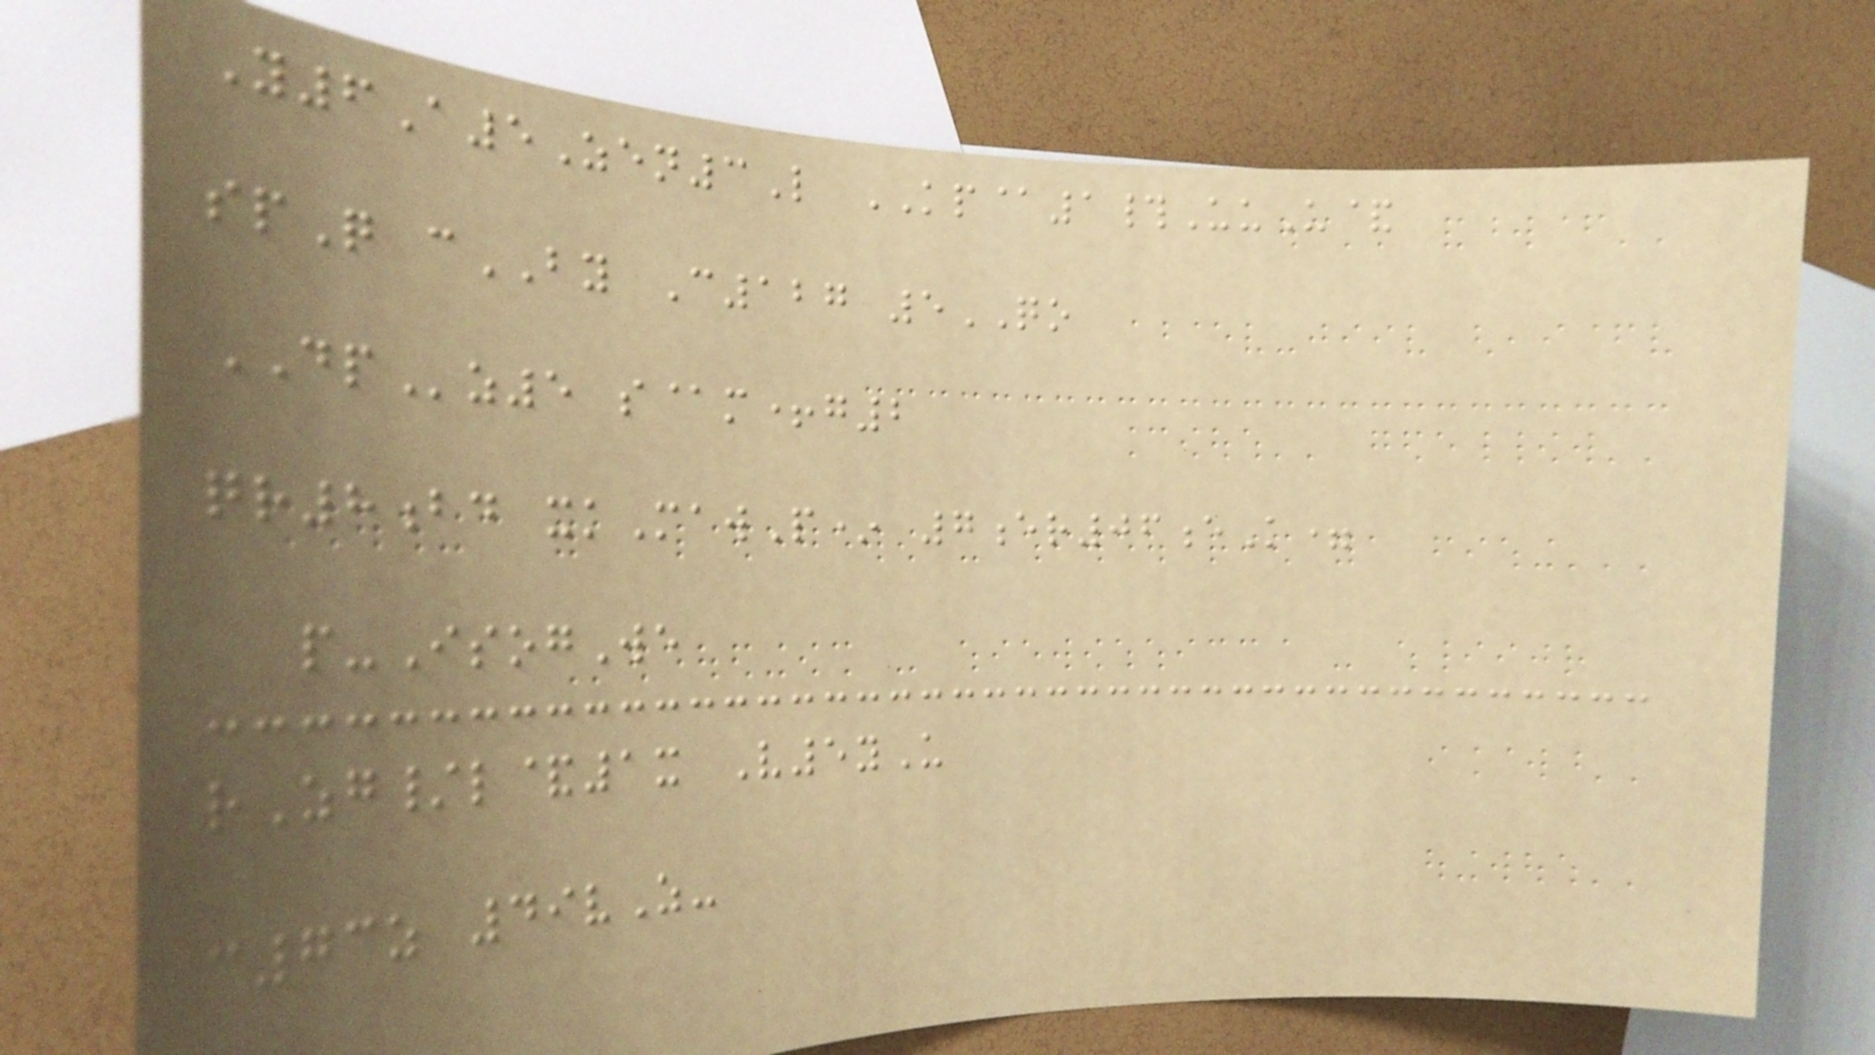Y6A5Zen3L KP@1#UuU&
spQ cBY C127 5QO
DPz5 s@m+g2
qr8bd xkMawP* 7er06eK=
p-IsogWe
rZg/l&1x V5yU
c73z 49vZ-
